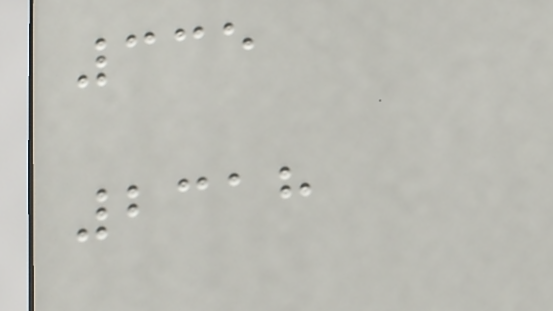335
2318
